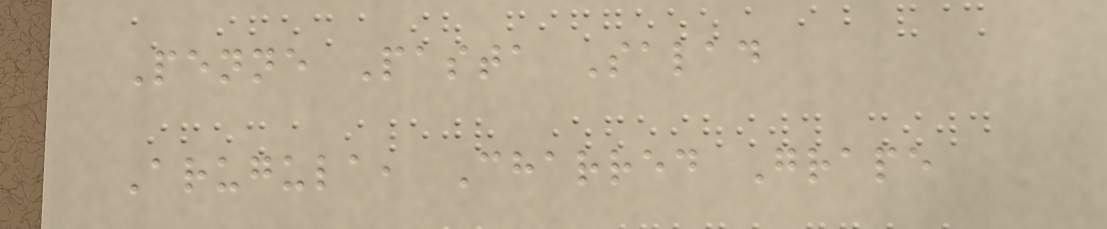Penne Pasta Salad
Arugula, Charred Grape
